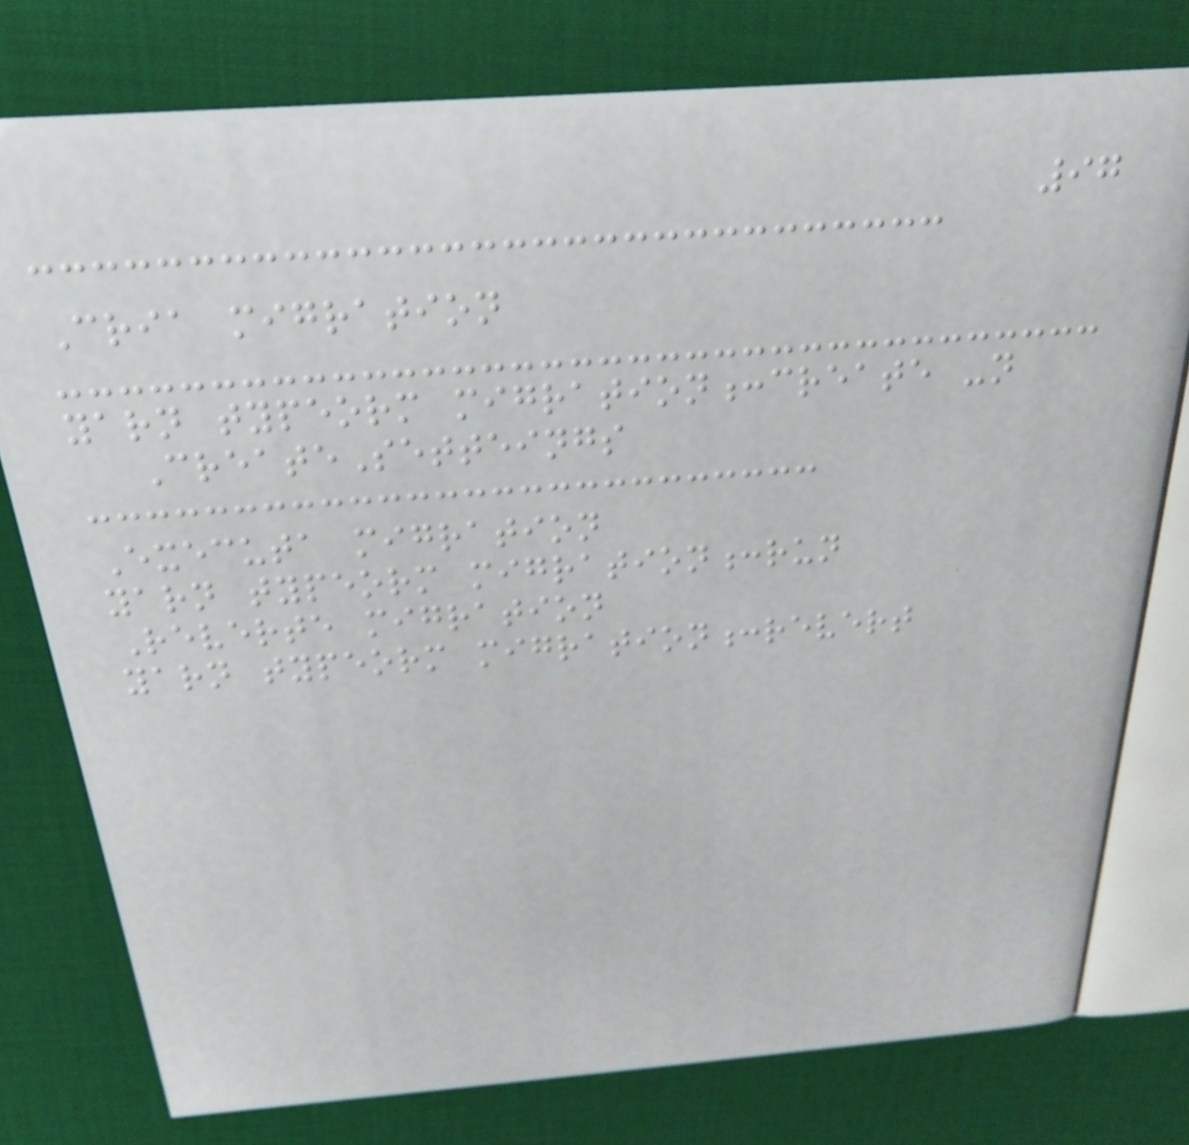97
Cria migration
yarn typeorm migration:create -n
CreateSetteings
Executa migration
yarn typeorm migration:run
Reverte migration
yarn typeorm migration:revert
